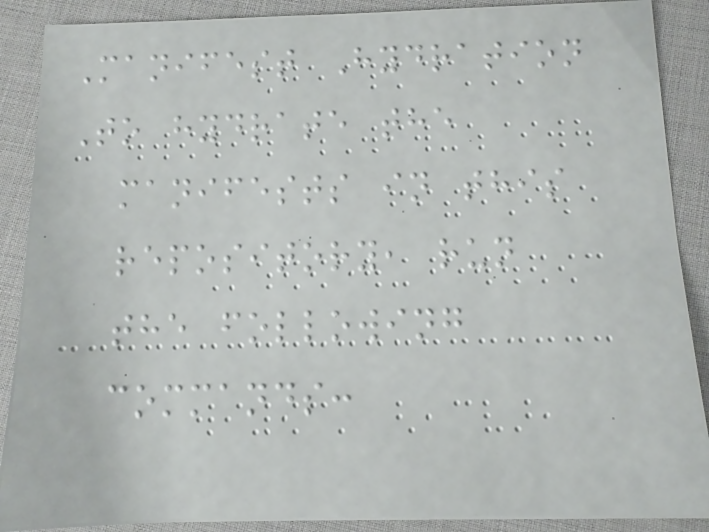Manifest Hydration
To hydrate the
manifests in this
repository, run
the following
commands:
